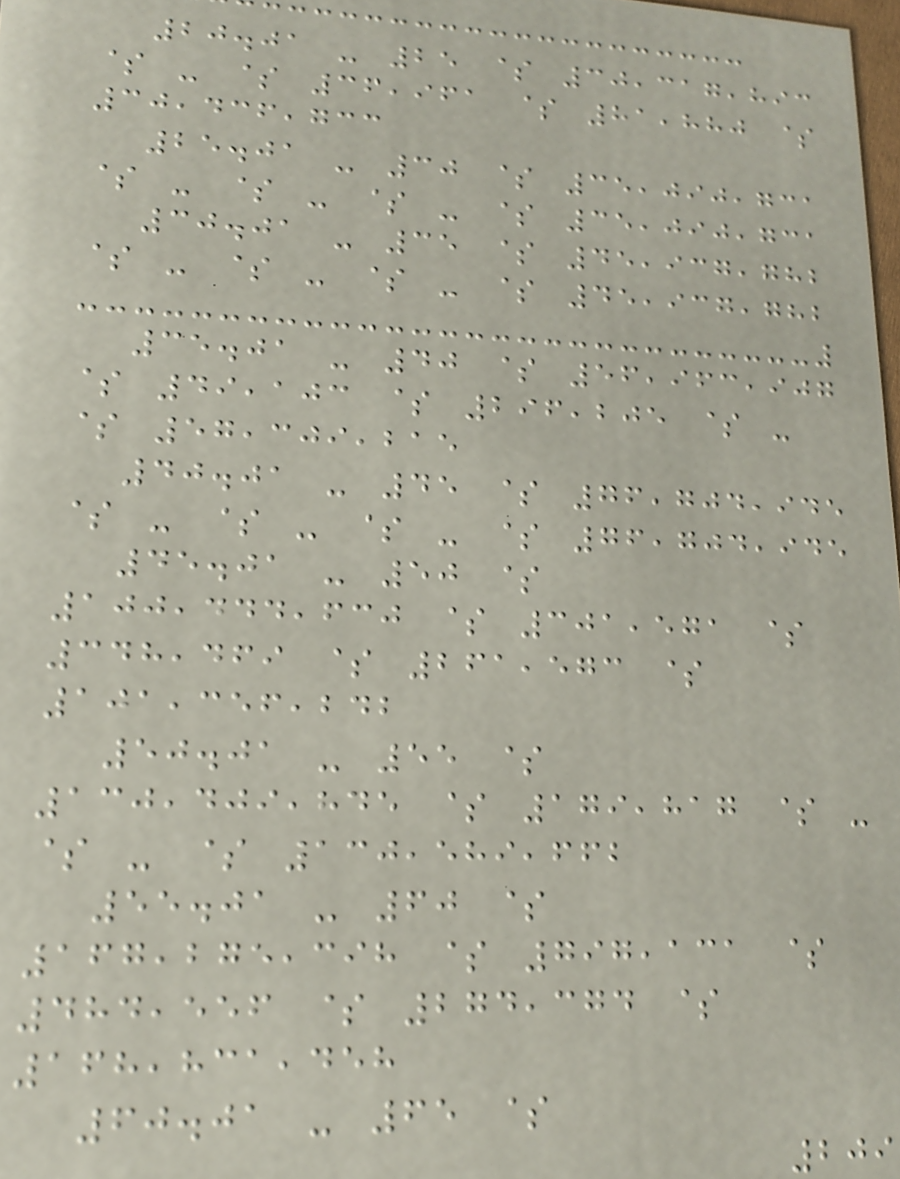20.01 - 25 $ 30,317,893
$ - $ 36,961 $ 81,880 $
30,436,733
25.01 - 30 $ 35,090,731
$ - $ - $ - $ 35,090,731
30.01 - 35 $ 45,937,782
$ - $ - $ - $ 45,937,782
35.01 - 40 $ 56,963,907
$ 49,103 $ 296,205 $ -
$ 57,309,215
40.01 - 45 $ 76,704,945
$ - $ - $ - $ 76,704,945
45.01 - 50 $
100,444,630 $ 301,571 $
348,469 $ 261,573 $
101,356,242
50.01 - 55 $
130,409,845 $ 179,817 $ -
$ - $ 130,589,662
55.01 - 60 $
167,275,398 $ 797,131 $
484,556 $ 274,374 $
168,831,458
60.01 - 65 $
209
